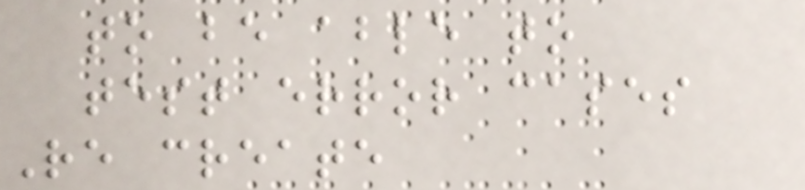to be able to
test error cases
Re create
